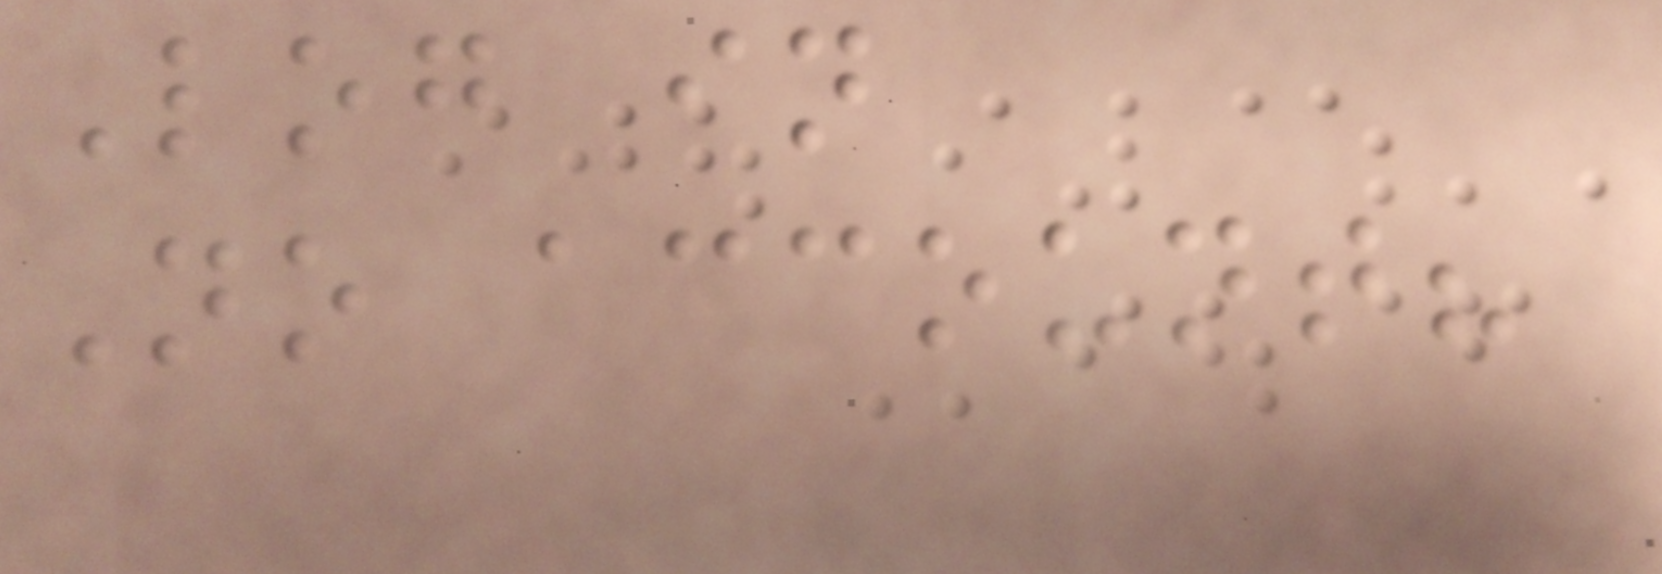Log in
No account?
